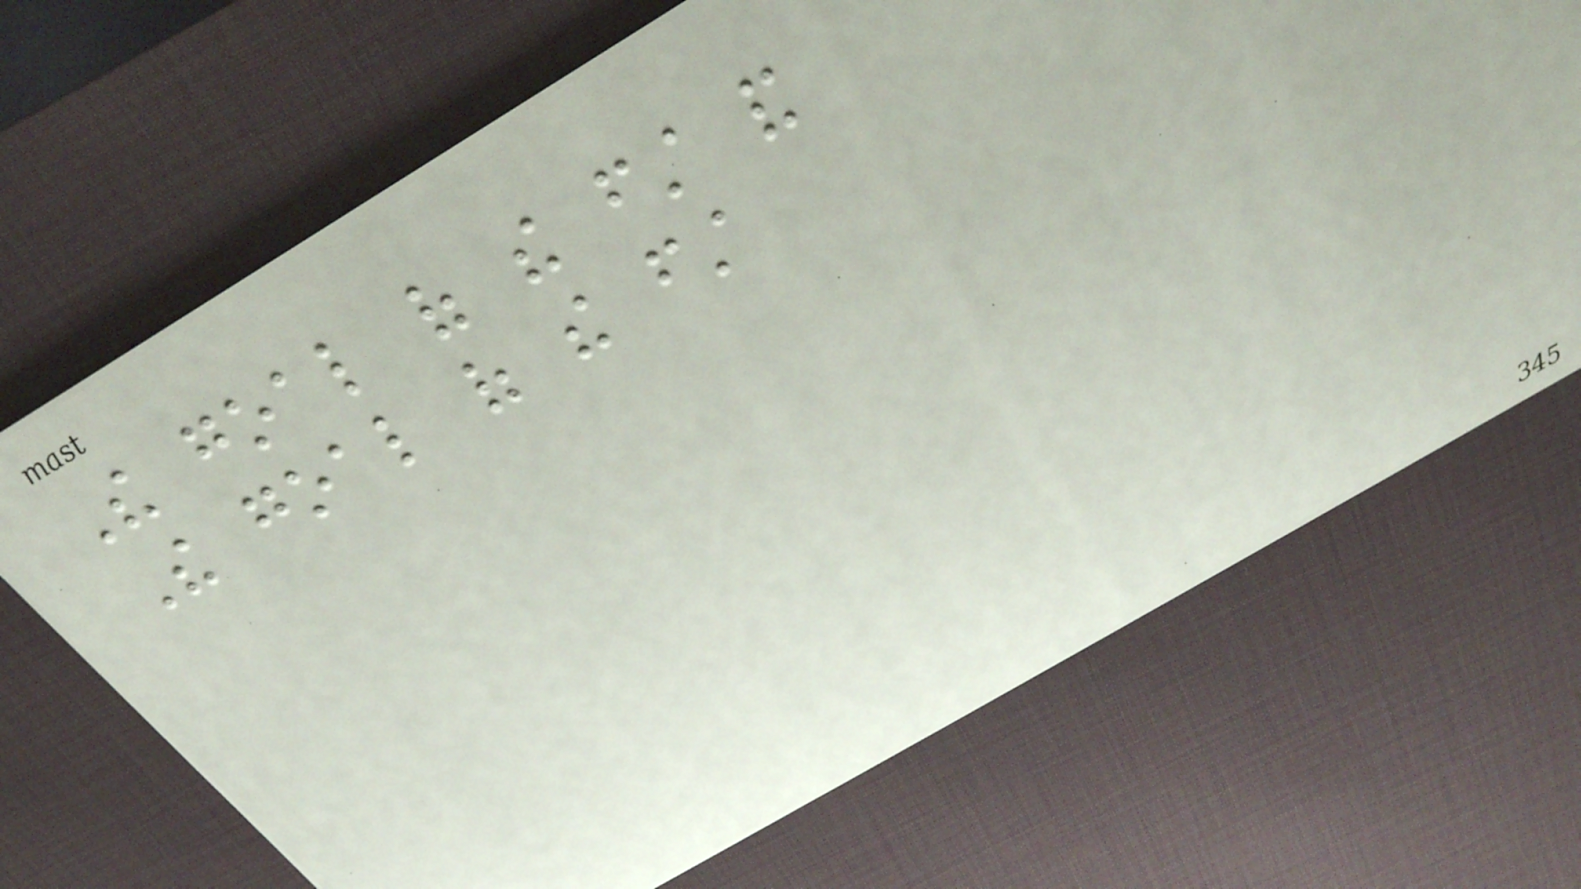The goal of the first and
The goal of the first
